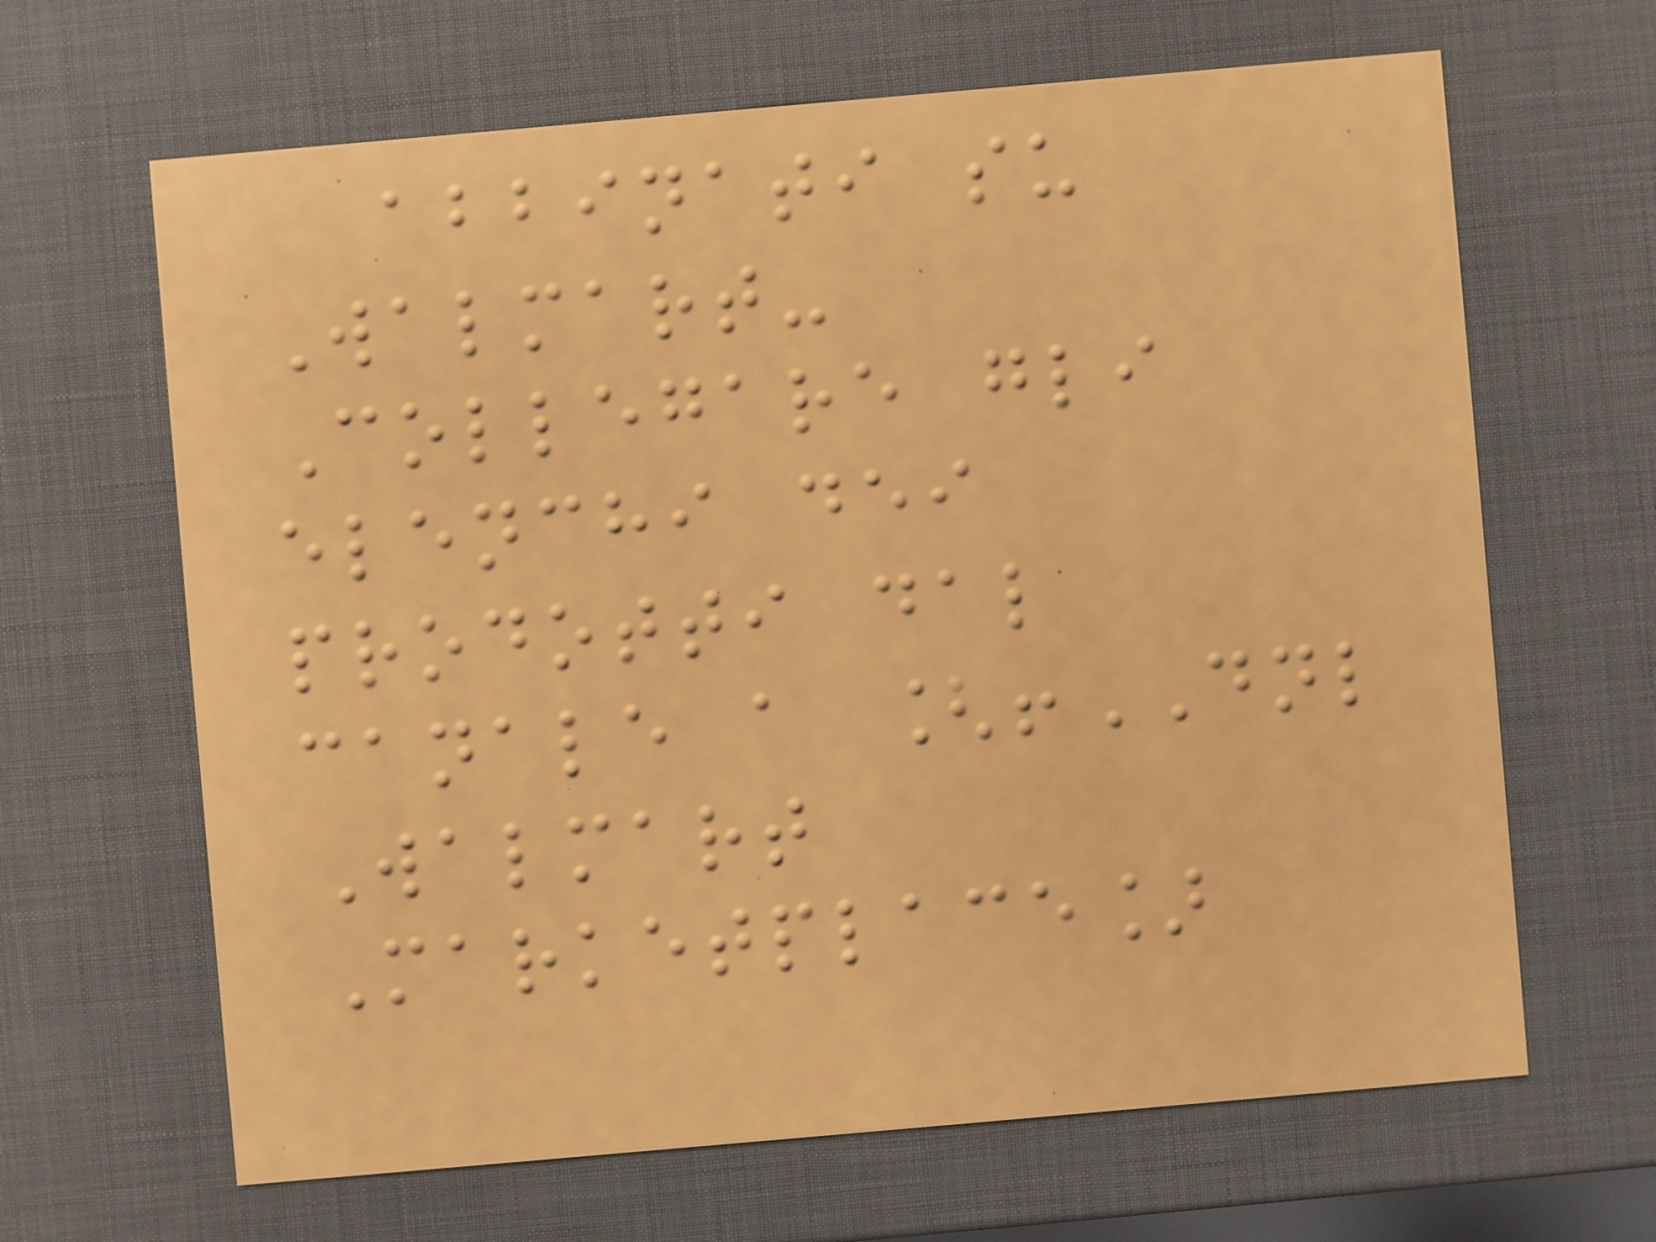abbinati su
Walmart-
Collegare gli
elenchi dei
prodotti dal
canale a [!DNL
Walmart
Marketplace]
